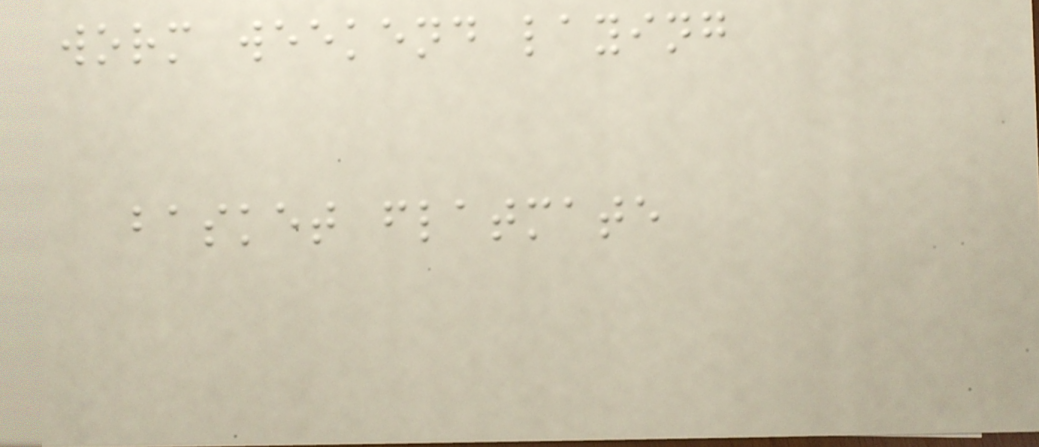worm weekend laying
basket flatmate
